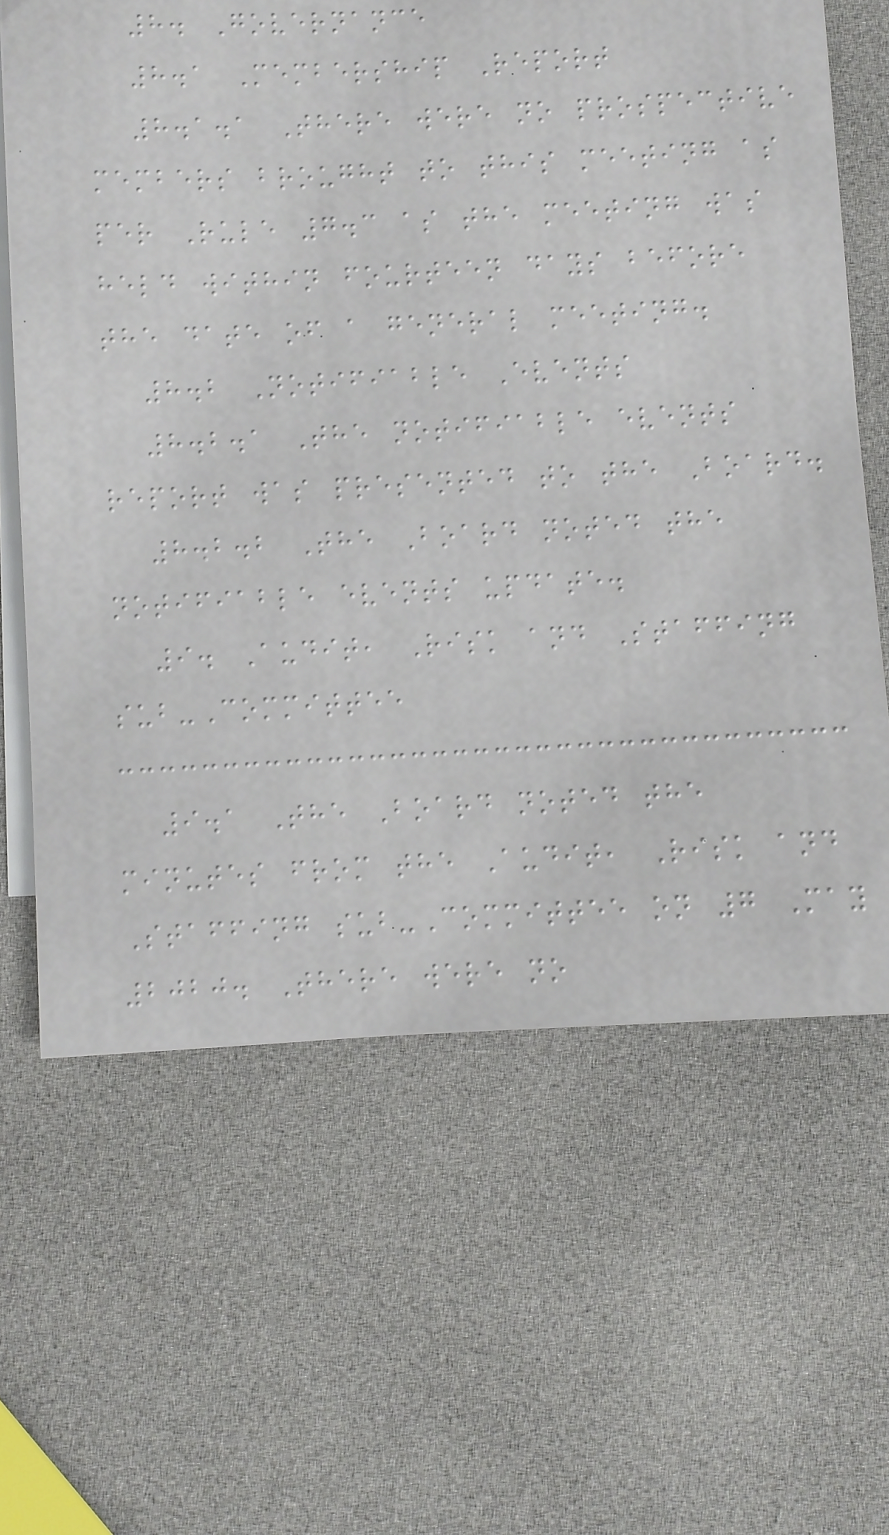8. Governance
8.1 Membership Report
8.1.1 There were no prospective
members brought to this meeting as
per Rule 7.3 as the meeting was
held within fourteen days before
the date of a general meeting.
8.2 Notifiable Events
8.2.1 The notifiable events
report was presented to the Board.
8.2.2 The Board noted the
notifiable events update.
9. Audit, Risk and Staffing
sub-Committee
9.1 The Board noted the
minutes from the Audit, Risk and
Staffing sub-Committee on 7 May
2020. There were no
